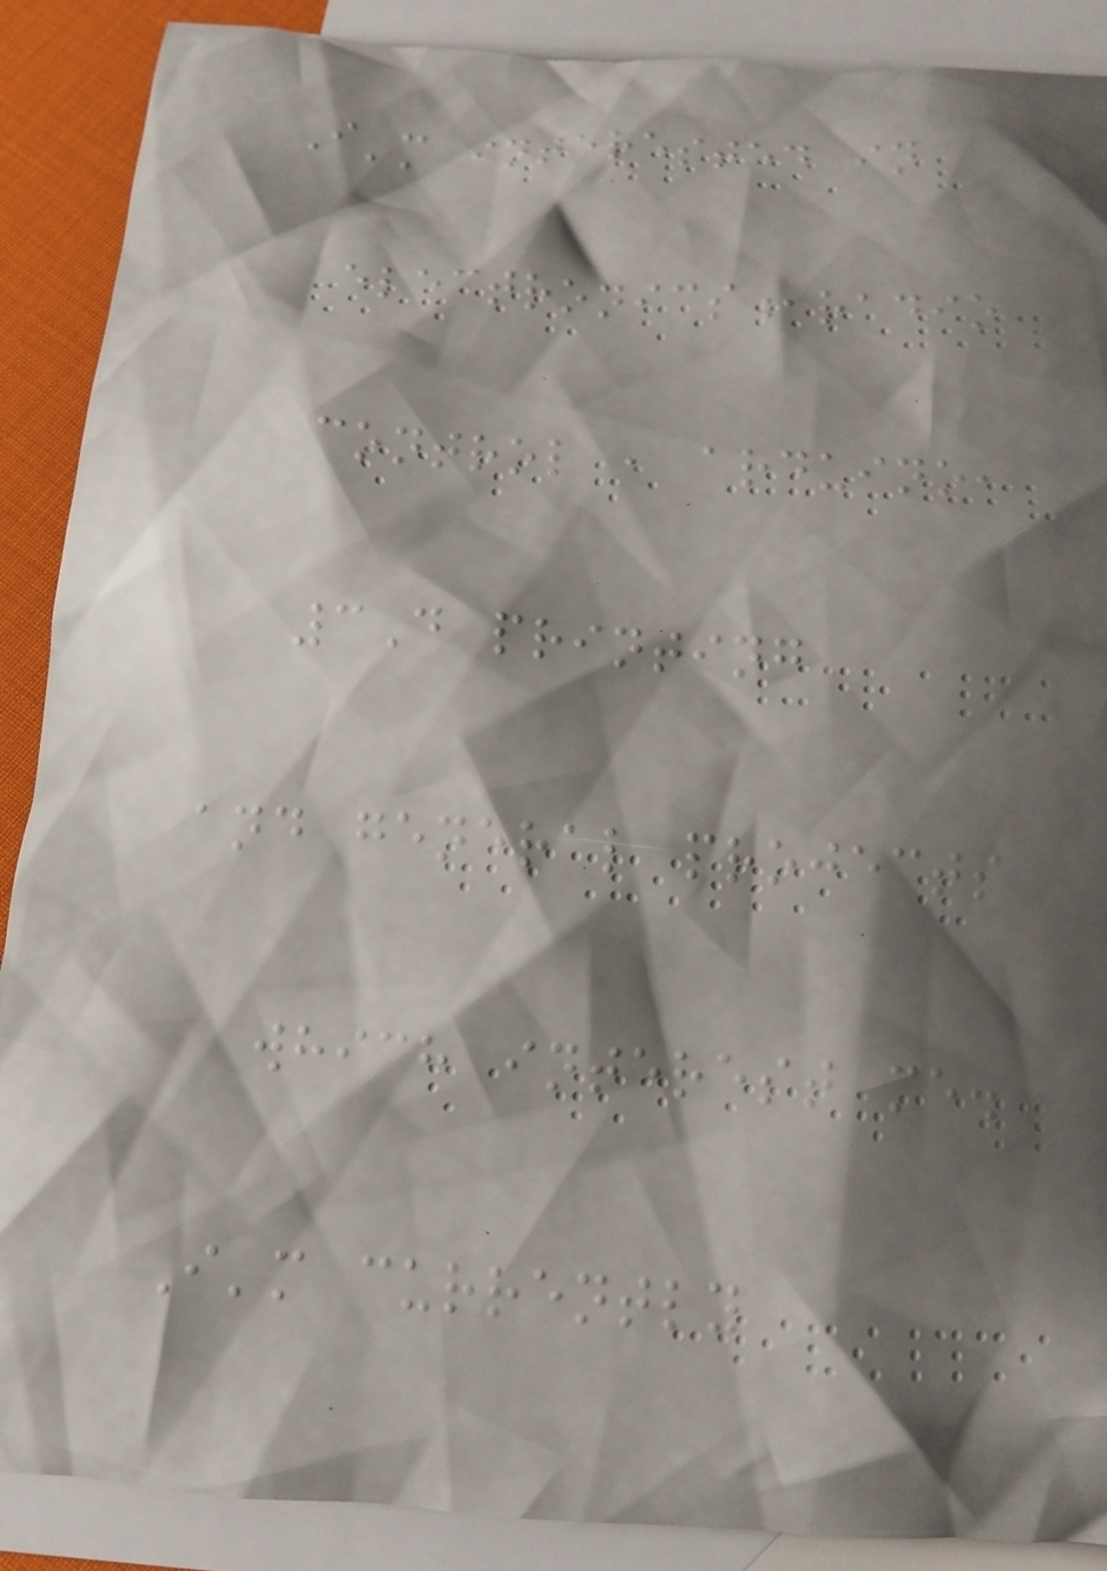I'm interested in
electronics,radio
control , arduino,
3D printing
and general projects
which interest me.
I'm currently
